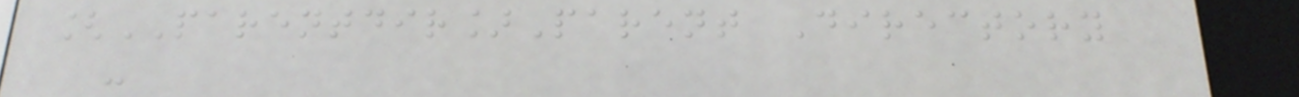[PARENTDIR]Parent Directory
-
